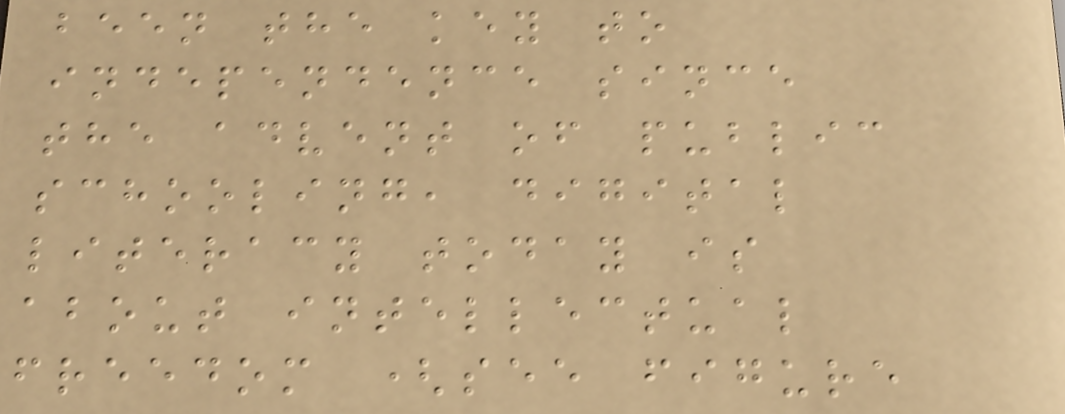been the key to
independence since
the advent of public
schooling, digital
literacy today is
about intellectual
freedom (see figure
